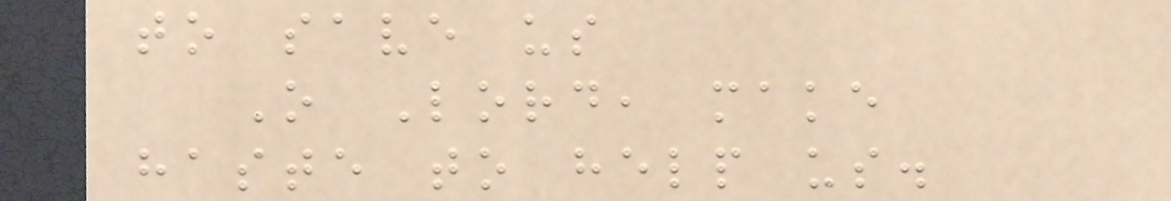to save us
O Lord, make
haste to help us.
